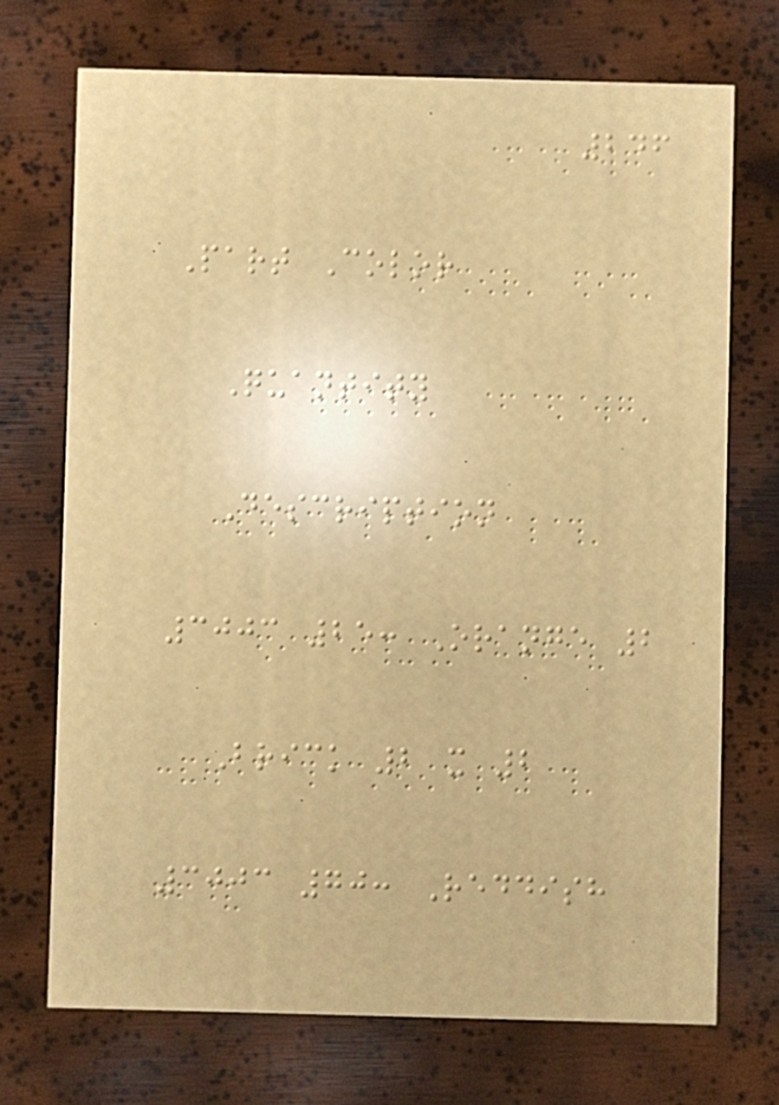246
Part Color
Quantity
Description
3003 25: Orange 2
Brick 2 x 2
3003 70: Reddish
